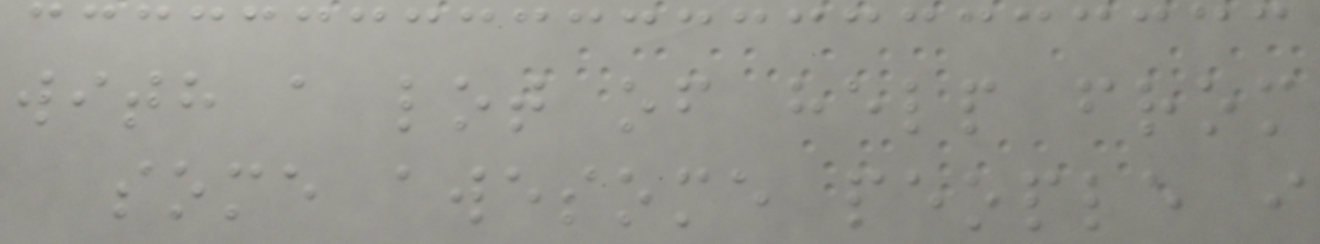with a lot of help from
some awesome people i
